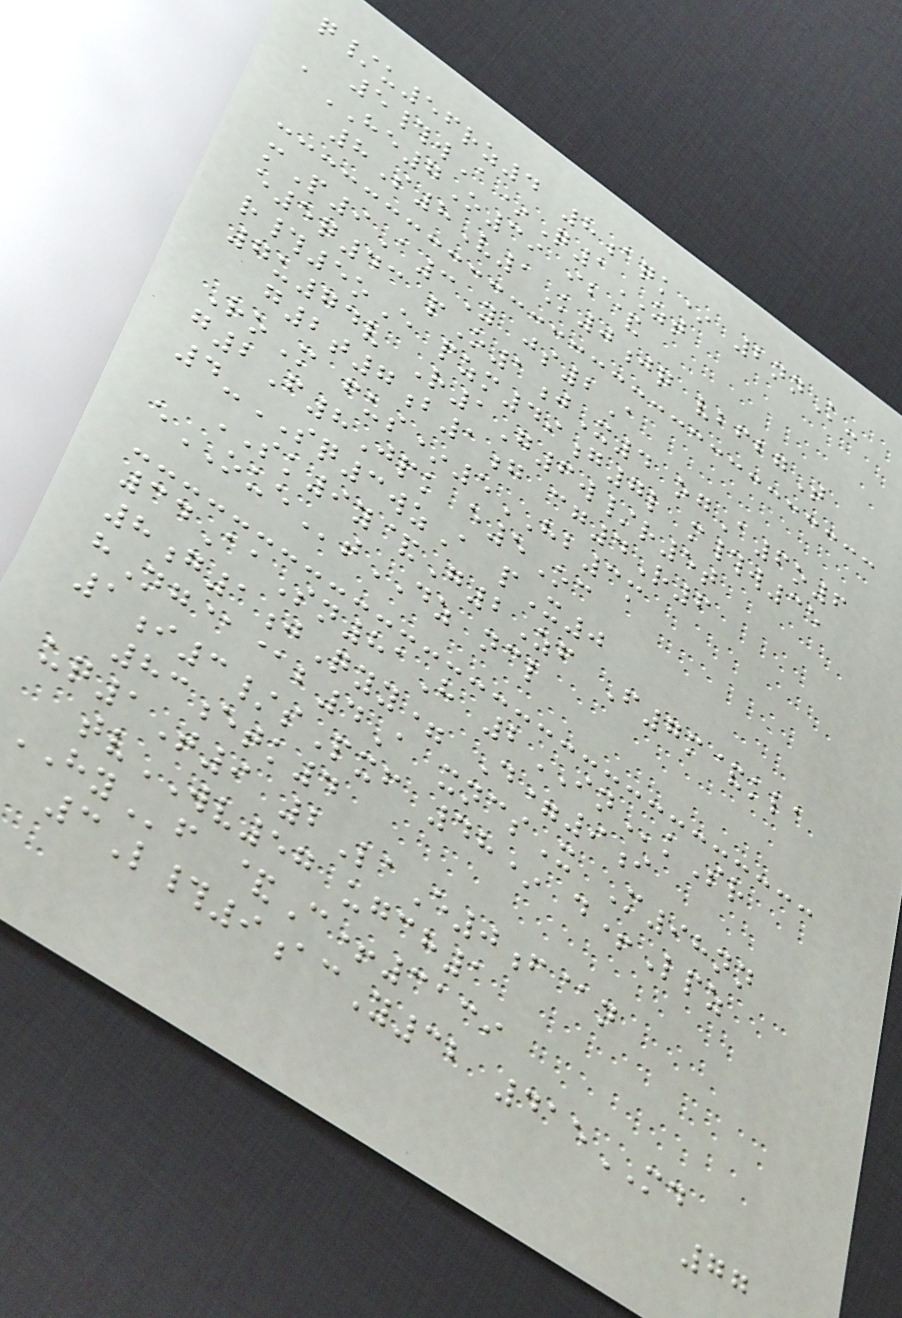q/u56rz4 8aqk* 2nnK-
5#wA*Q1ZT
aHE7O39 ib&
8S8V1K0jq vbfbgT
mP9A3Y js2A
e5q43 pO1jX4 ogA6o6
r#5oE pzm49g7l m#w35
7u74v R1G6w/r5t
g2t7b1g cg4R6
RoM fus*5HB3m
g2F8Jpk e5Oc
4-SQ3wzA pX0
SK9y&G2Zf F7m&kla
eOUEtDZ ncl
34AaSn81H 2INkSr
8g1jQyy= D=9i
hNg@@b4A xncsX M98nn
1i3/sPxf 48* d+Lpz
83etk4
uq1T9 2LaE0f@n
tvWV57 ugch1
HYf &C+3139
3L#9acY32 415MD
77
